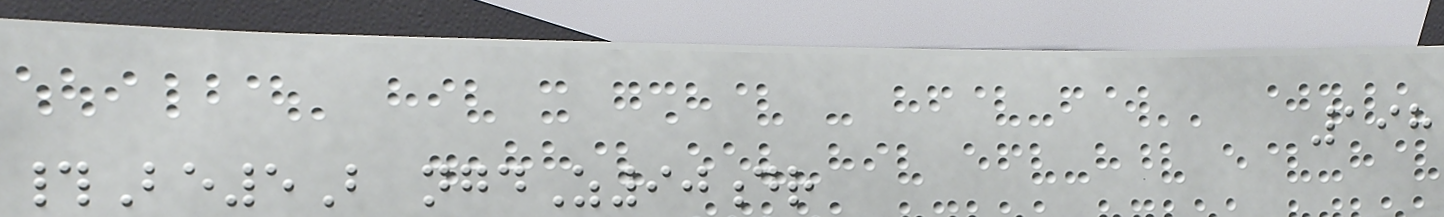198
#Be5B ngdZ90dr
